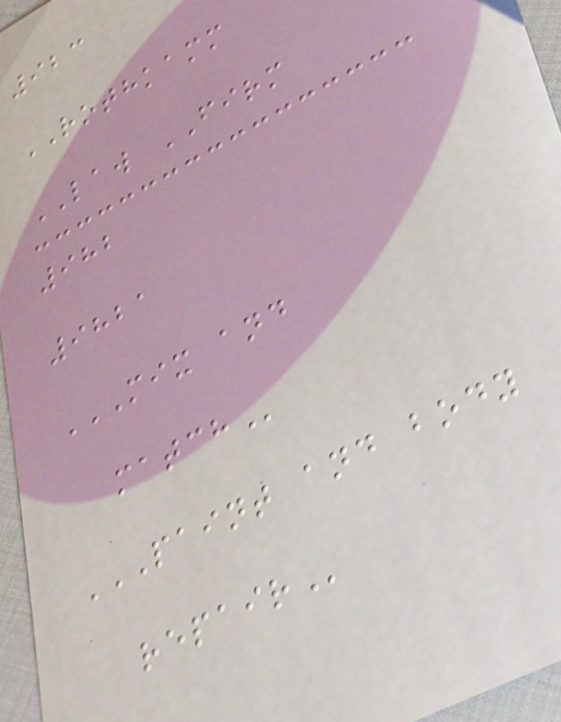923
ROTHKAMM
LAW FIRM
982
9821
MIX AND
MATCH
PAINT AND BODY
REPAIR
